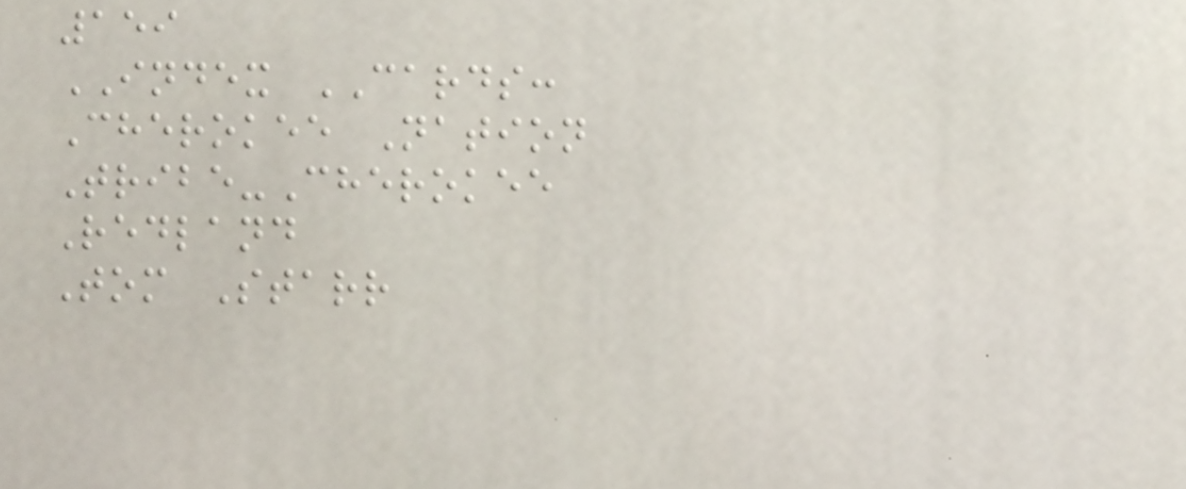159
INDEX CARDS:
Cherokee Nation
Tribe-Cherokee
Redland
Tom Starr
